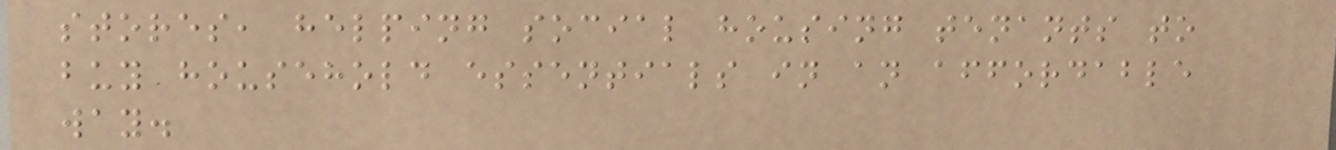stores, helping social housing tenants to
buy household essentials in an affordable
way.
